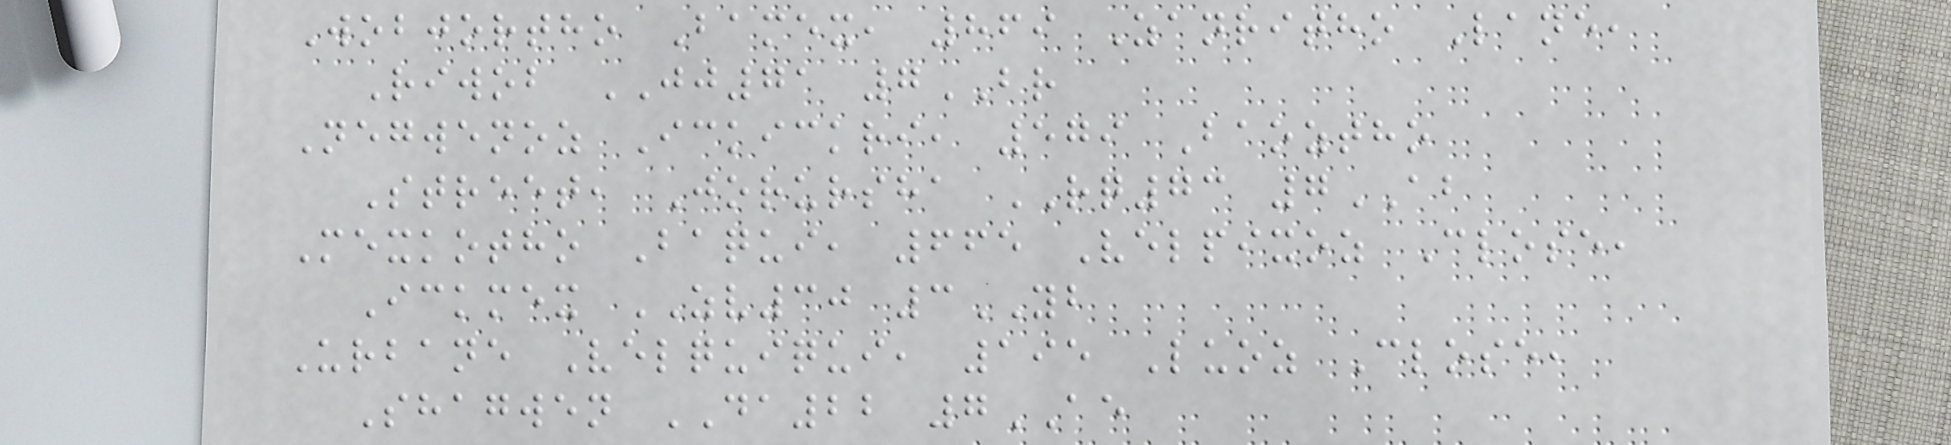Wobjortho Bamex, 869 Zanritho Lane,
Riwob JJ71 7BR
Negwenoz Ickickri, 579 Baoztho
Street, Jorursha RQ73 7AB
Mexkotho Baqui, 665 Velpixoz Close,
Ickmex ZV30 3YB
Urbane Velquiqui, 195 Luoz Close,
Shagwen DA22 7AE
